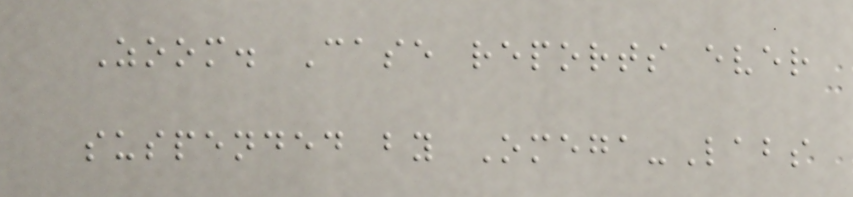Zoom. Case reports ever
suspended by Omega-Labs
